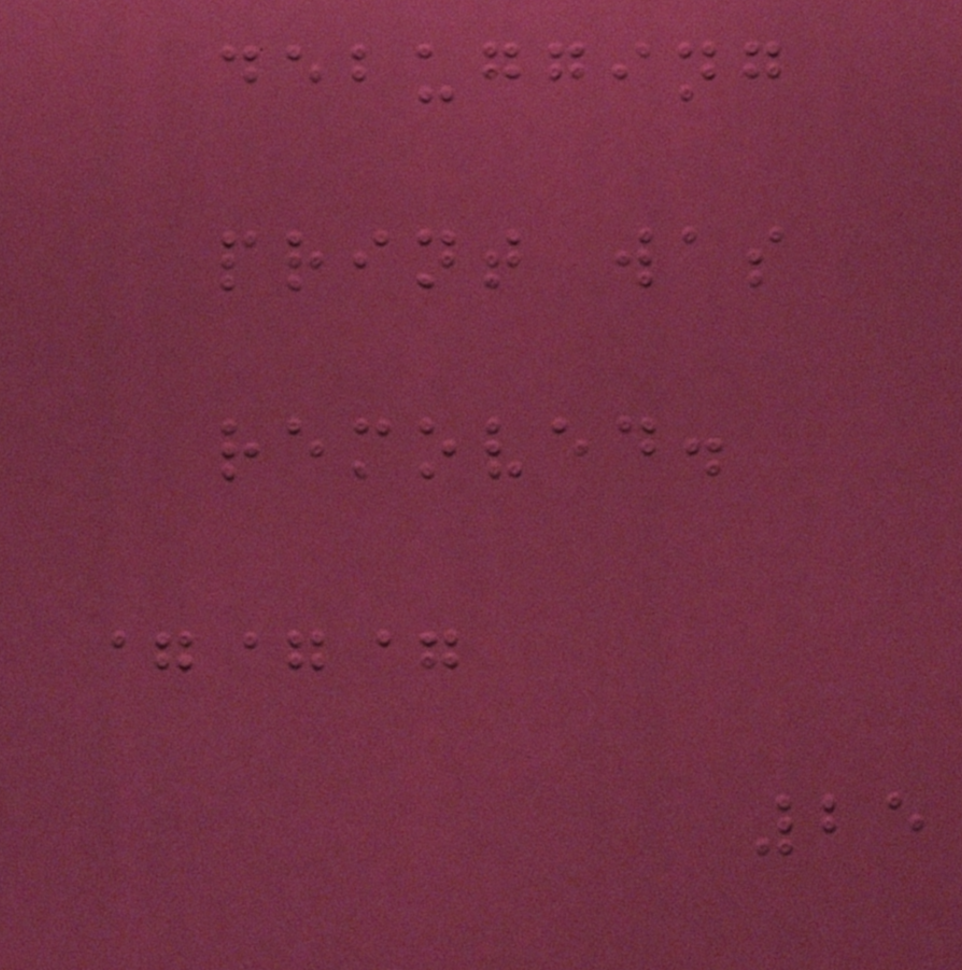debugging
print was
removed.
===
25
